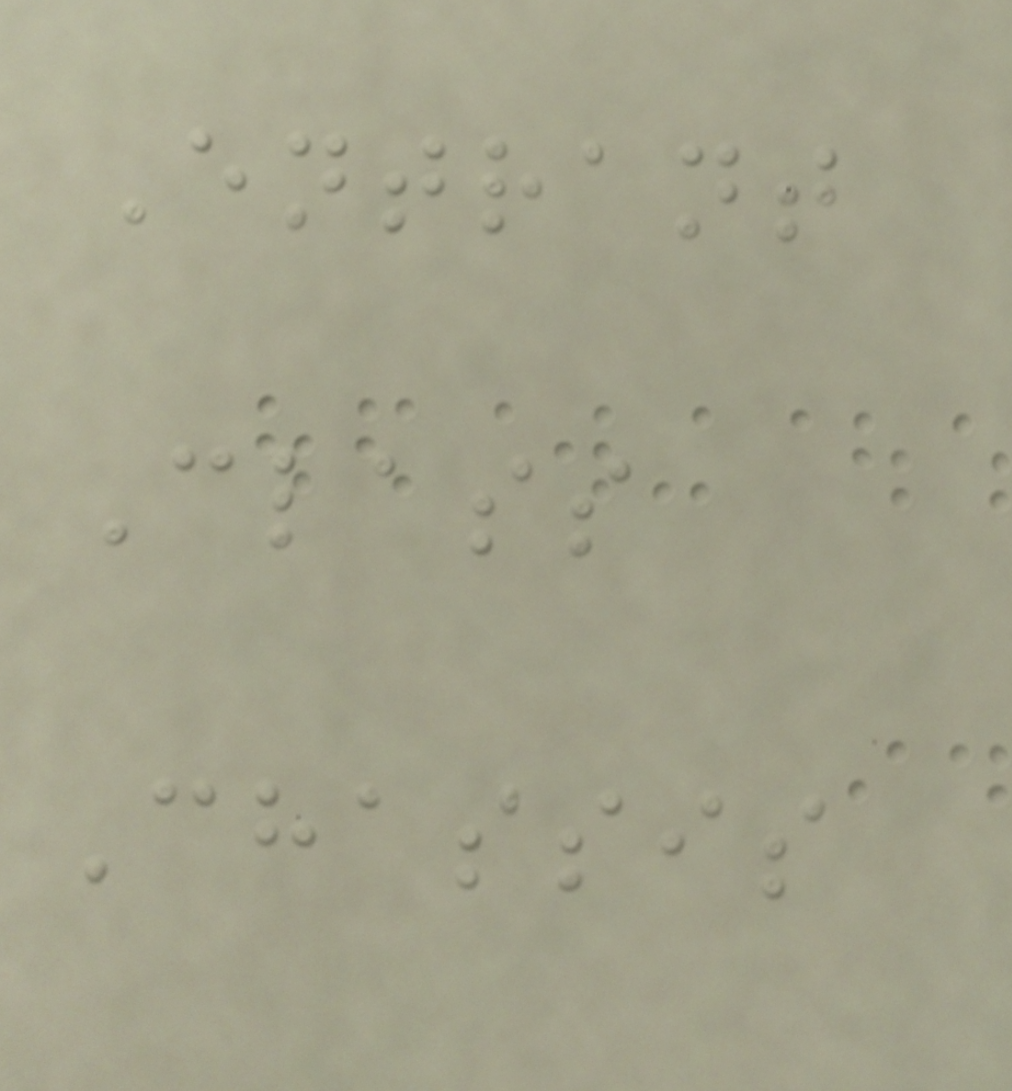Entrant
Class
Chassis
